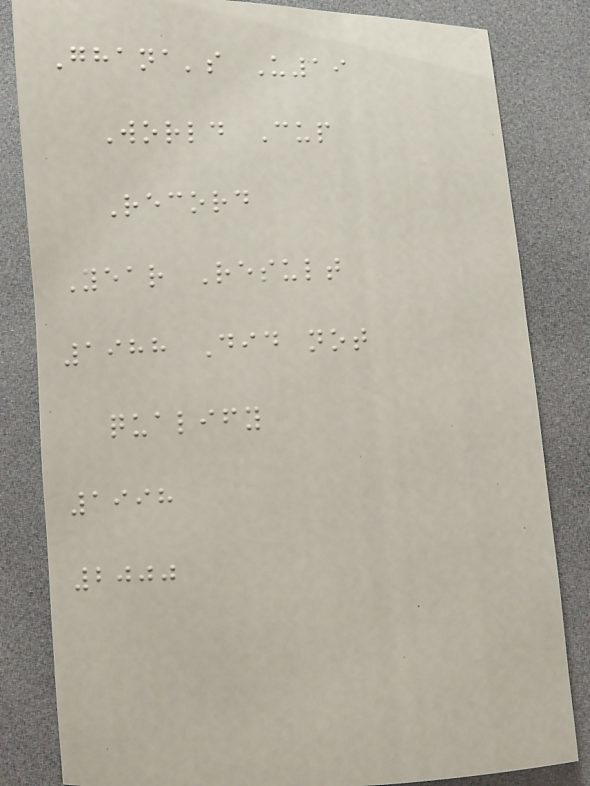Ghana's U19
World Cup
Record
Year Result
1988 Did not
qualify
1998
2000
